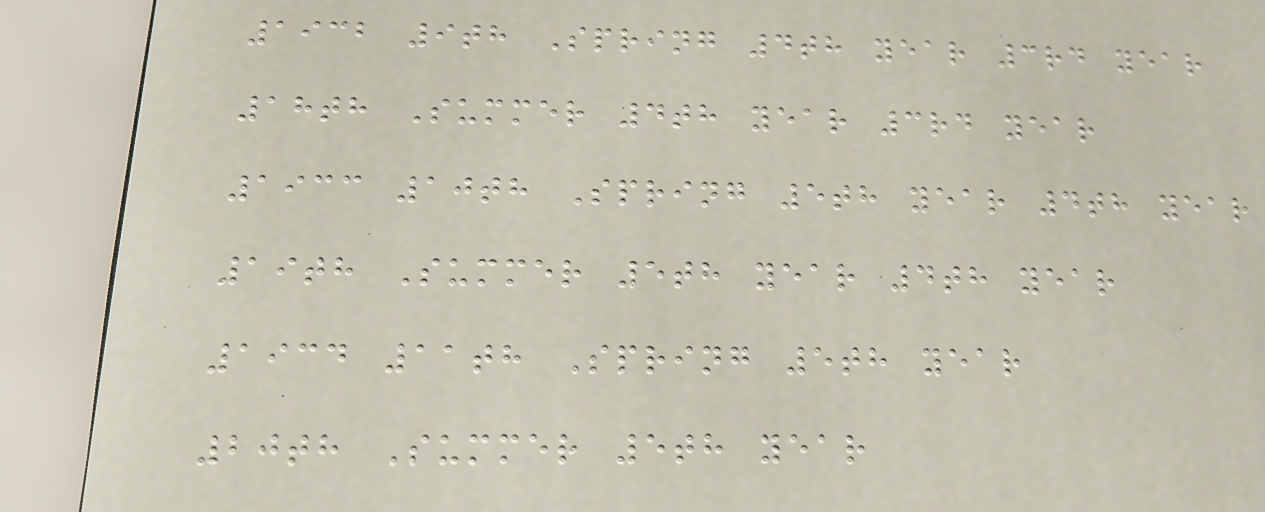1932 9th Spring 4th year 3rd year
18th Summer 4th year 3rd year
1933 10th Spring 5th year 4th year
19th Summer 5th year 4th year
1934 11th Spring 5th year
20th Summer 5th year
